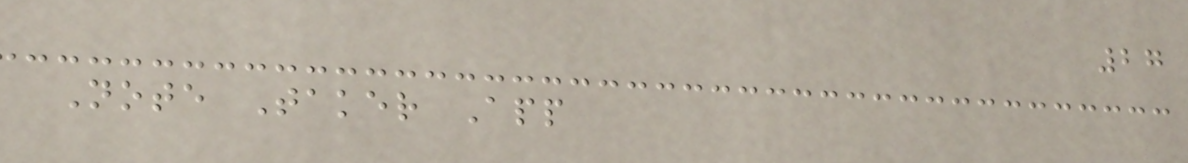27
Note Taker App
